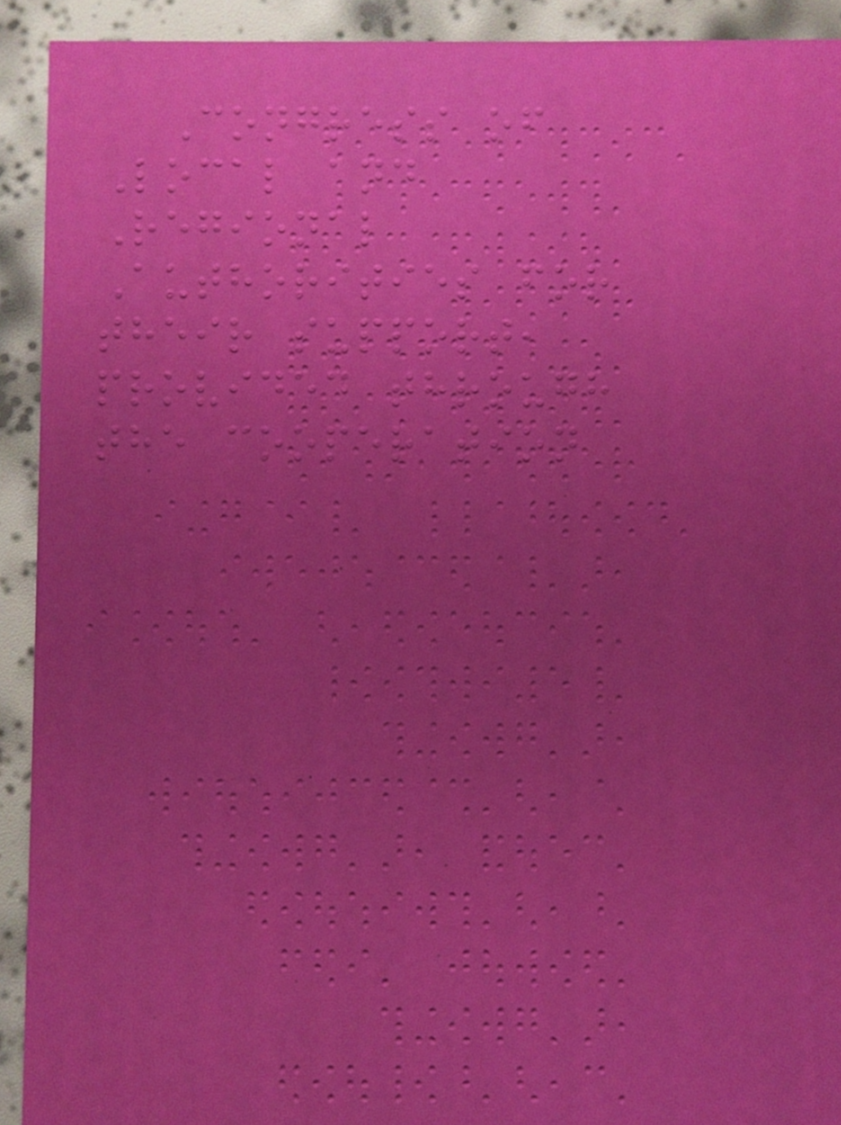Congress of
Local and
Regional
Authorities for
their support,
provided through
the cooperation
